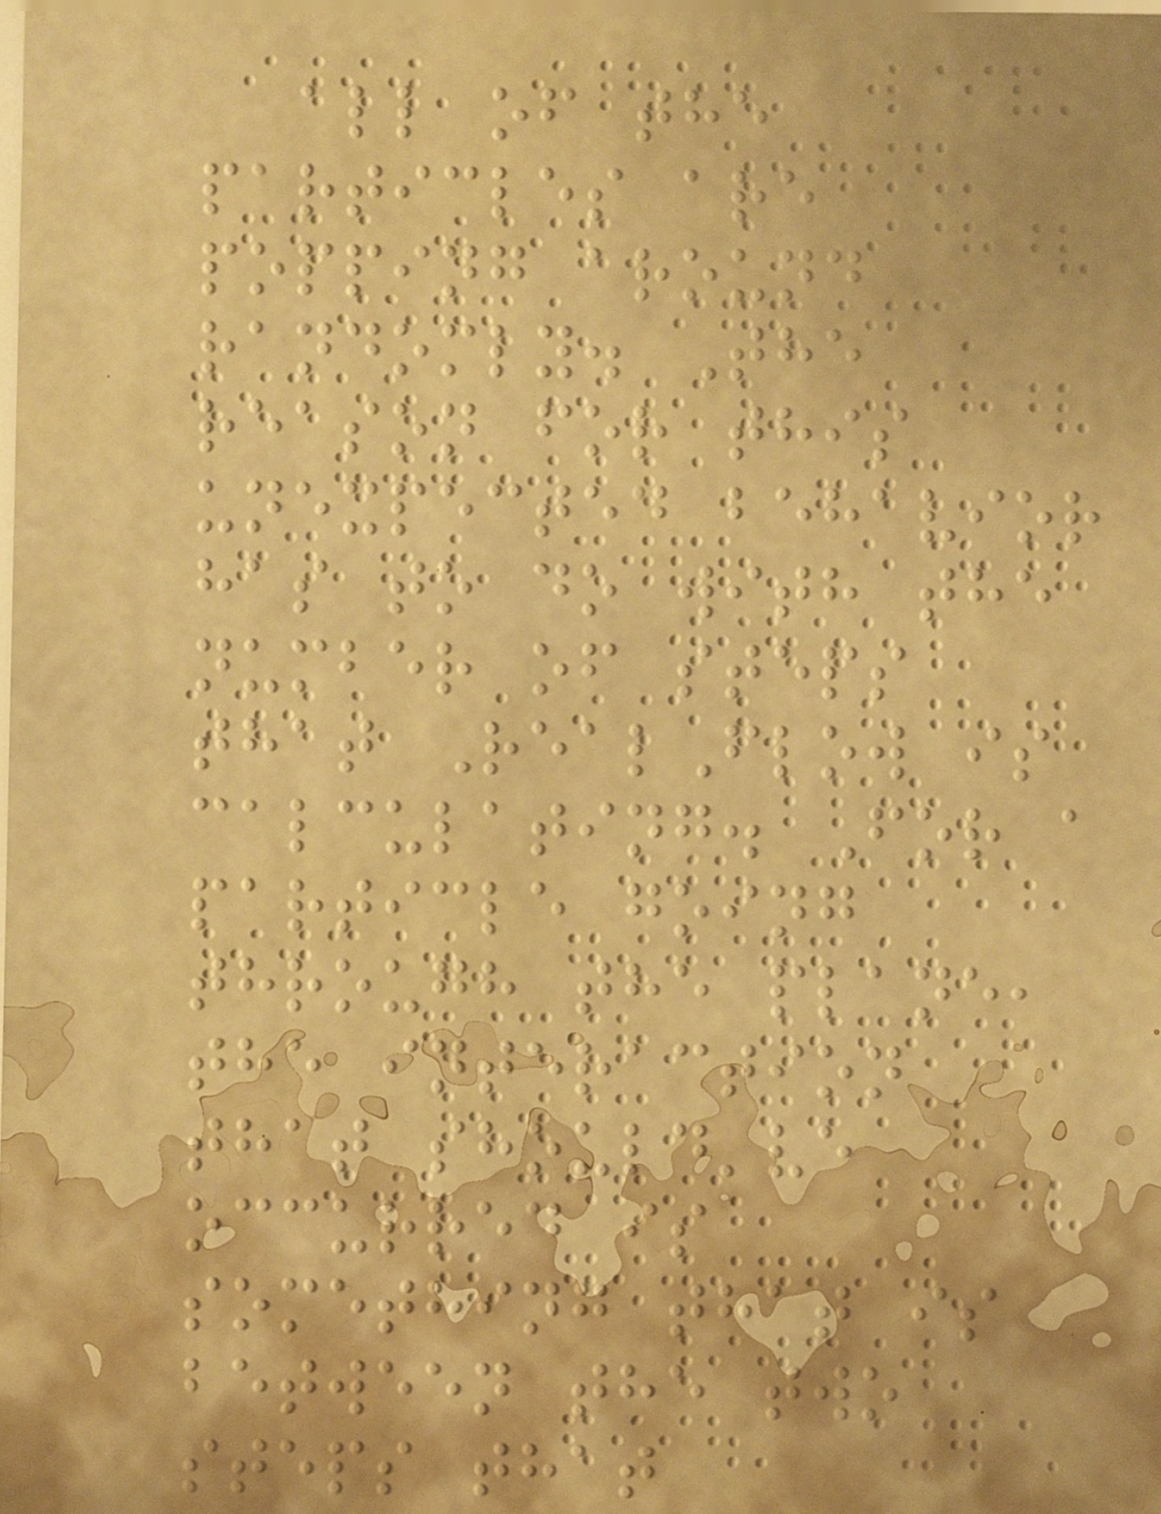all of the
particles are
popping around
randomly. The
reason for this
unexpected behavior
has to do with the
number of steps
that RealFlow is
calculating. For a
particle going
through the plane,
the interaction
that should've
occurred is
something that is
between the two
steps that
